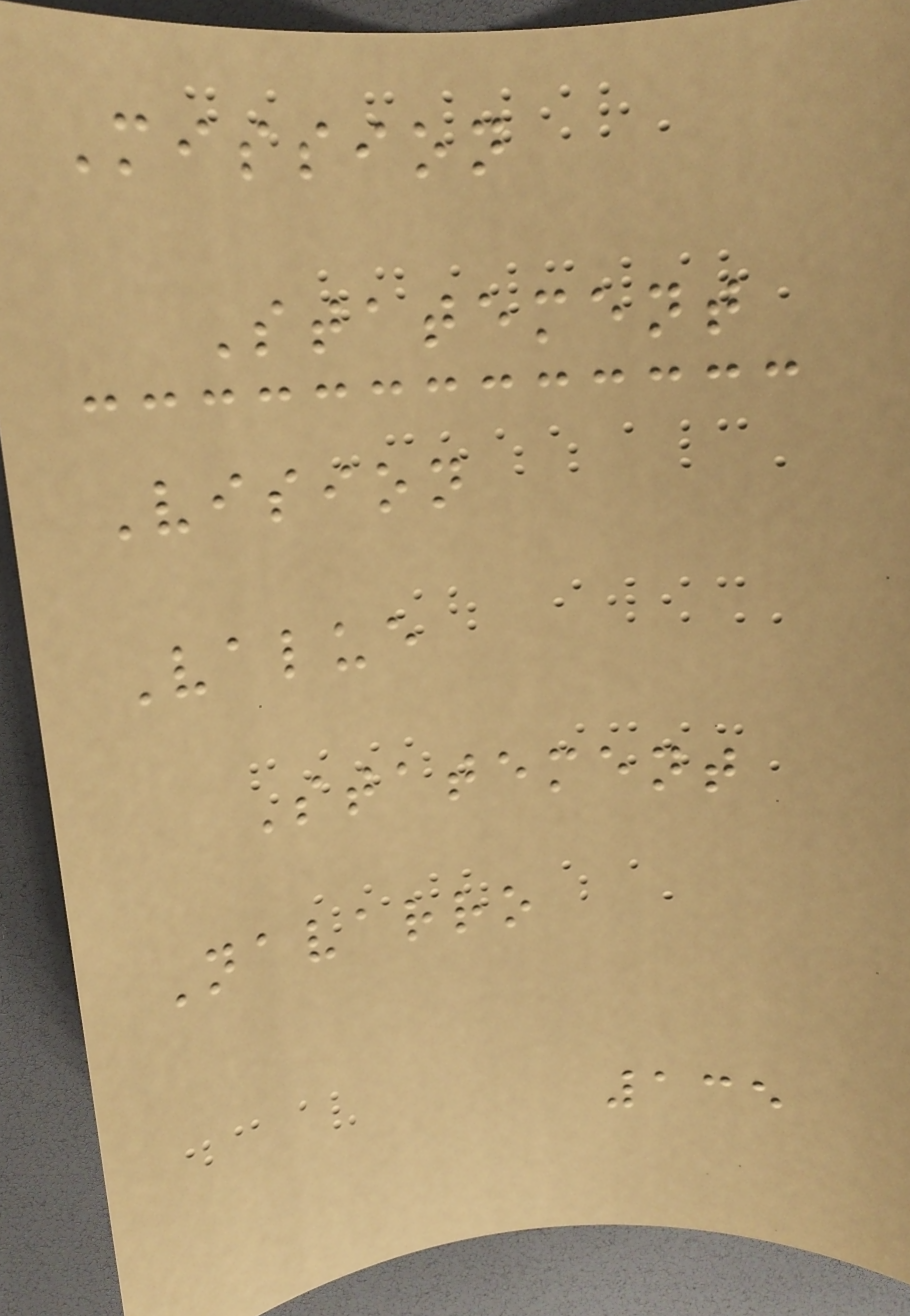Mission
Statement
Vision
Value
Statement
Navarro
135
